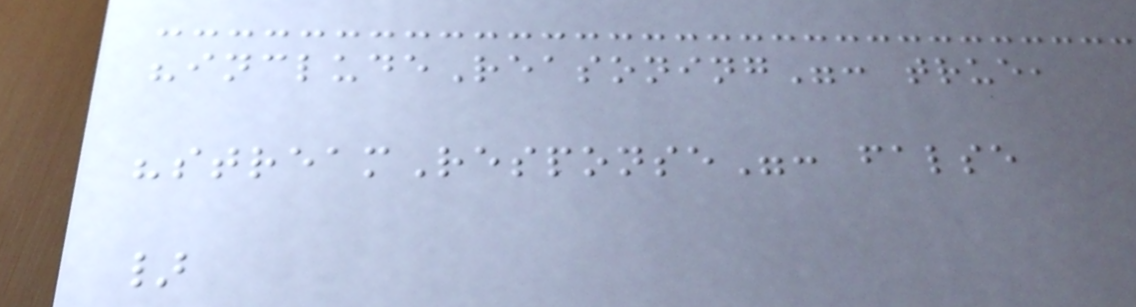"includeReasoning": true,
"streamResponse": false
}
